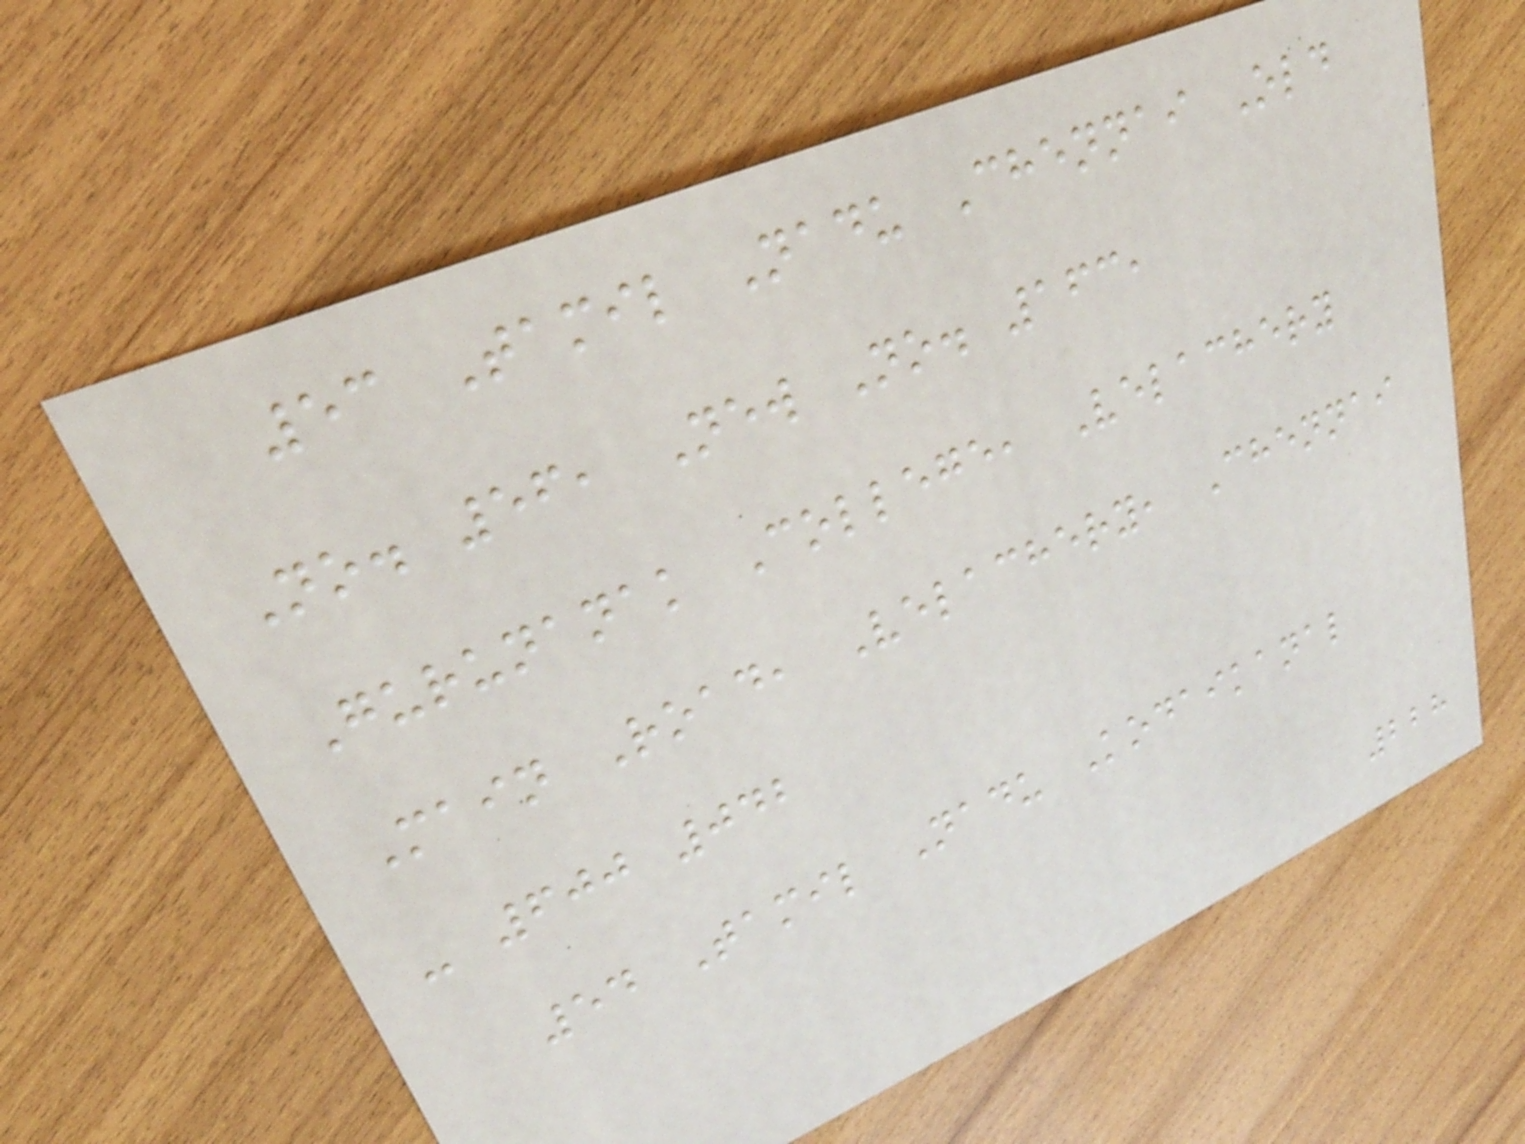53 Tamil Nadu Chennai Old
No. 56, New No. 163,
Gurunanak College, Velachery
Main Road, Velachery, Chennai
- 600 042
54 Tamil Nadu Kodaikanal
228
